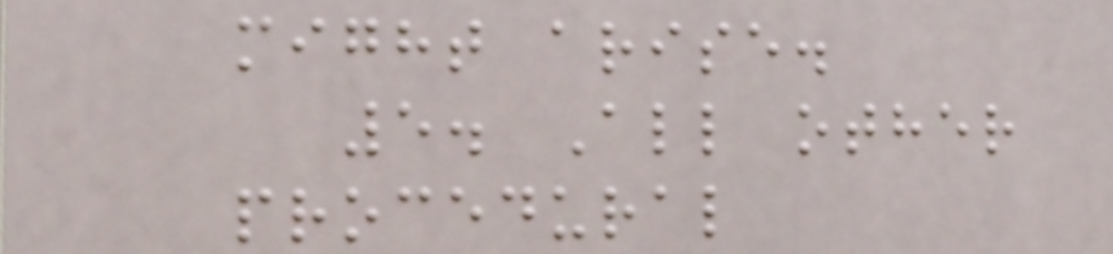might arise.
5. All other
procedural
